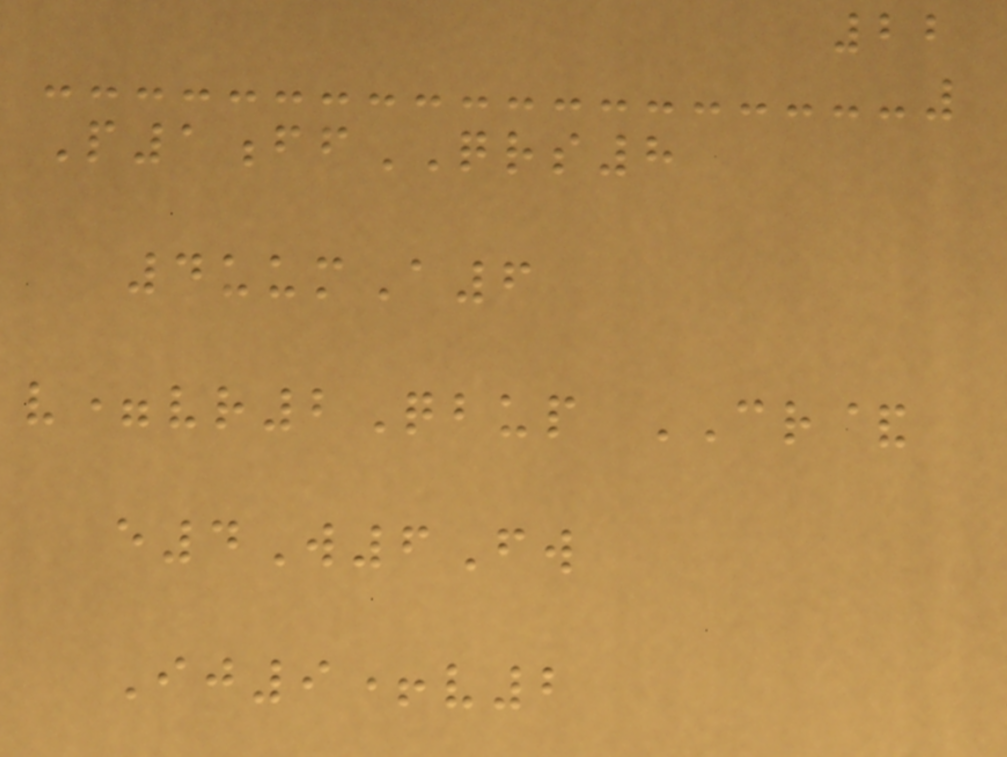22
P1ffQRS8
4uumA6
v=vr2Qbup CR&
e4W6Fw
Ij9+v2
